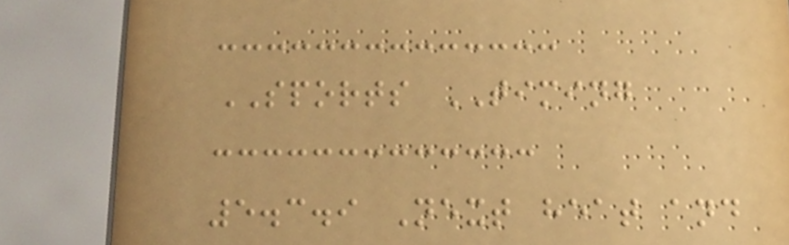SPORTS TIMING
5.3.9 Next heat and
